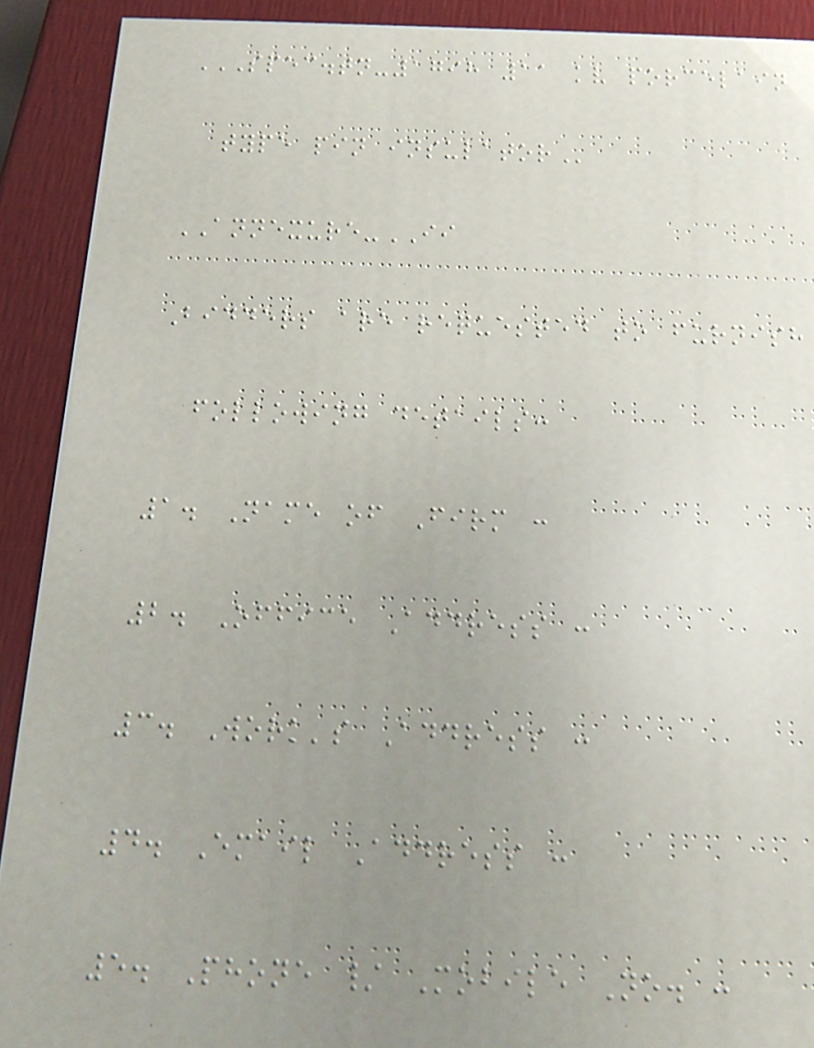SPEC.TN-1798 11 KV PORCELAIN
TYPE PIN INSULATOR
ANNEXURE-II
Bidders are requested to furnish
following details:
1. Name of Firm :
2. Office Address :
3. Work's Address :
4. Email Address :
5. Phone / Mobile No. :
